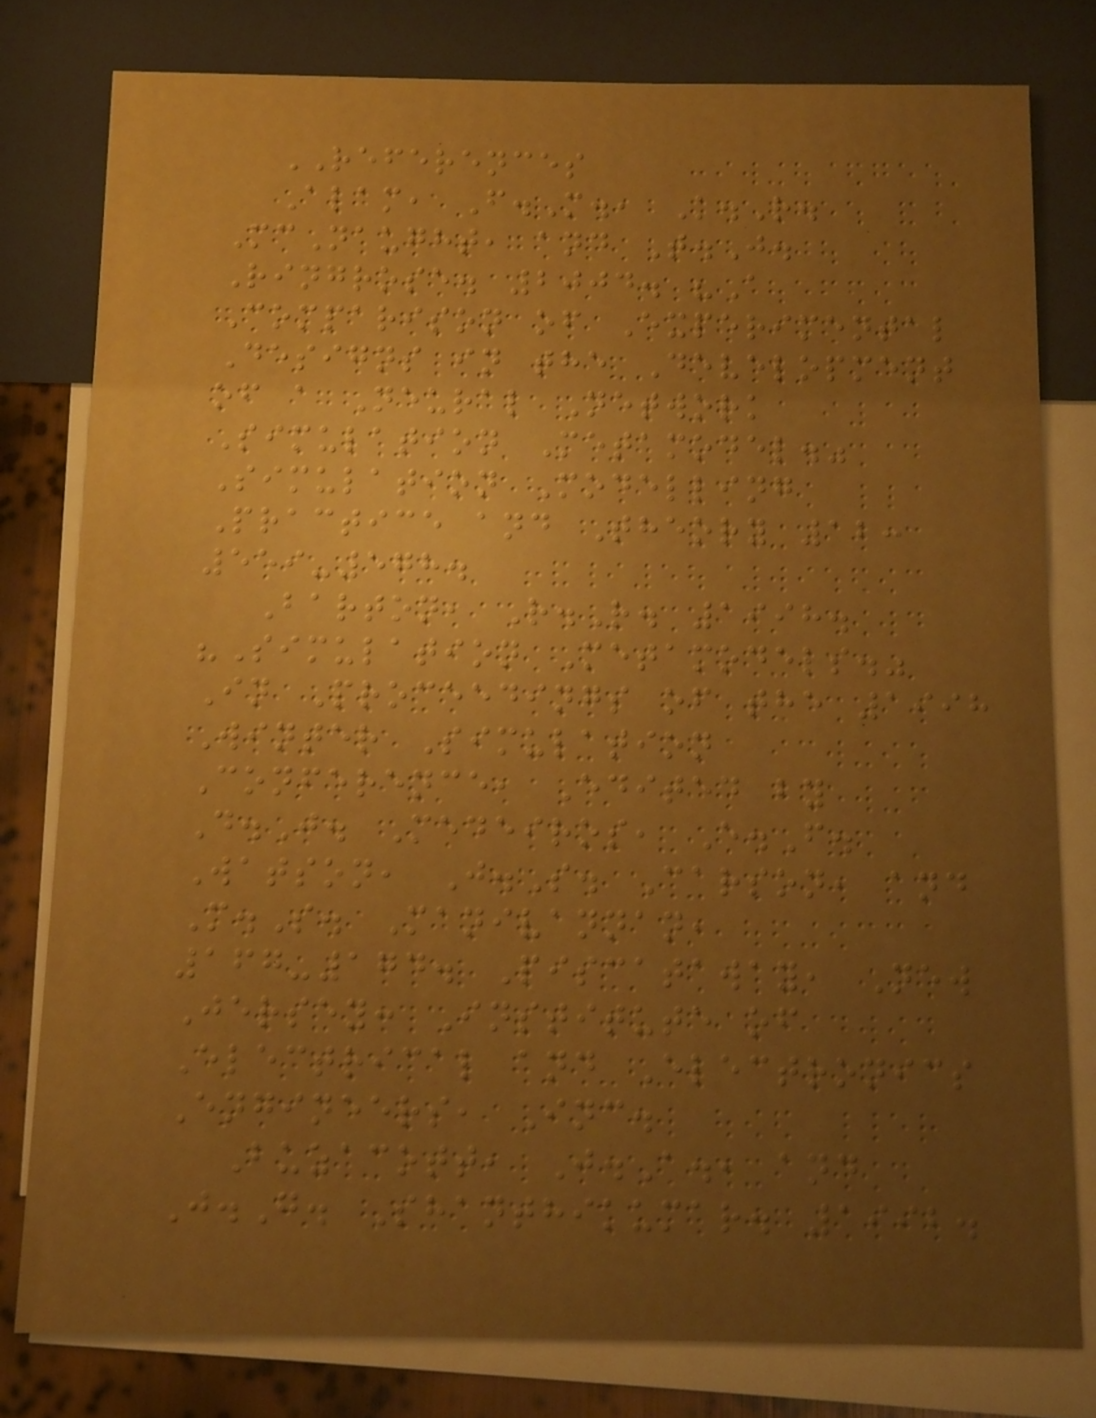REFERENCES
Alam, F.M., K.R.
McNaught, and T.J.
Ringrose. 2004. "A
Comparison of Experimental
Designs in the Development
of a Neural Network
Simulation Metamodel."
Simulation Modelling
Practice and Theory 12:
559-578.
Barton, R.R. 1998.
"Simulation Metamodels."
In Proceedings of the 1998
Winter Simulation
Conference, Edited by
D.J. Medeiros, E.F.
Watson, J.S. Carson, and
M.S. Manivannan,
167-174. Piscataway, New
Jersey: Institute of
Electrical and Electronics
Engineers, Inc.
Buzacott, J.A., and
J.G. Shanthikumar. 1992.
